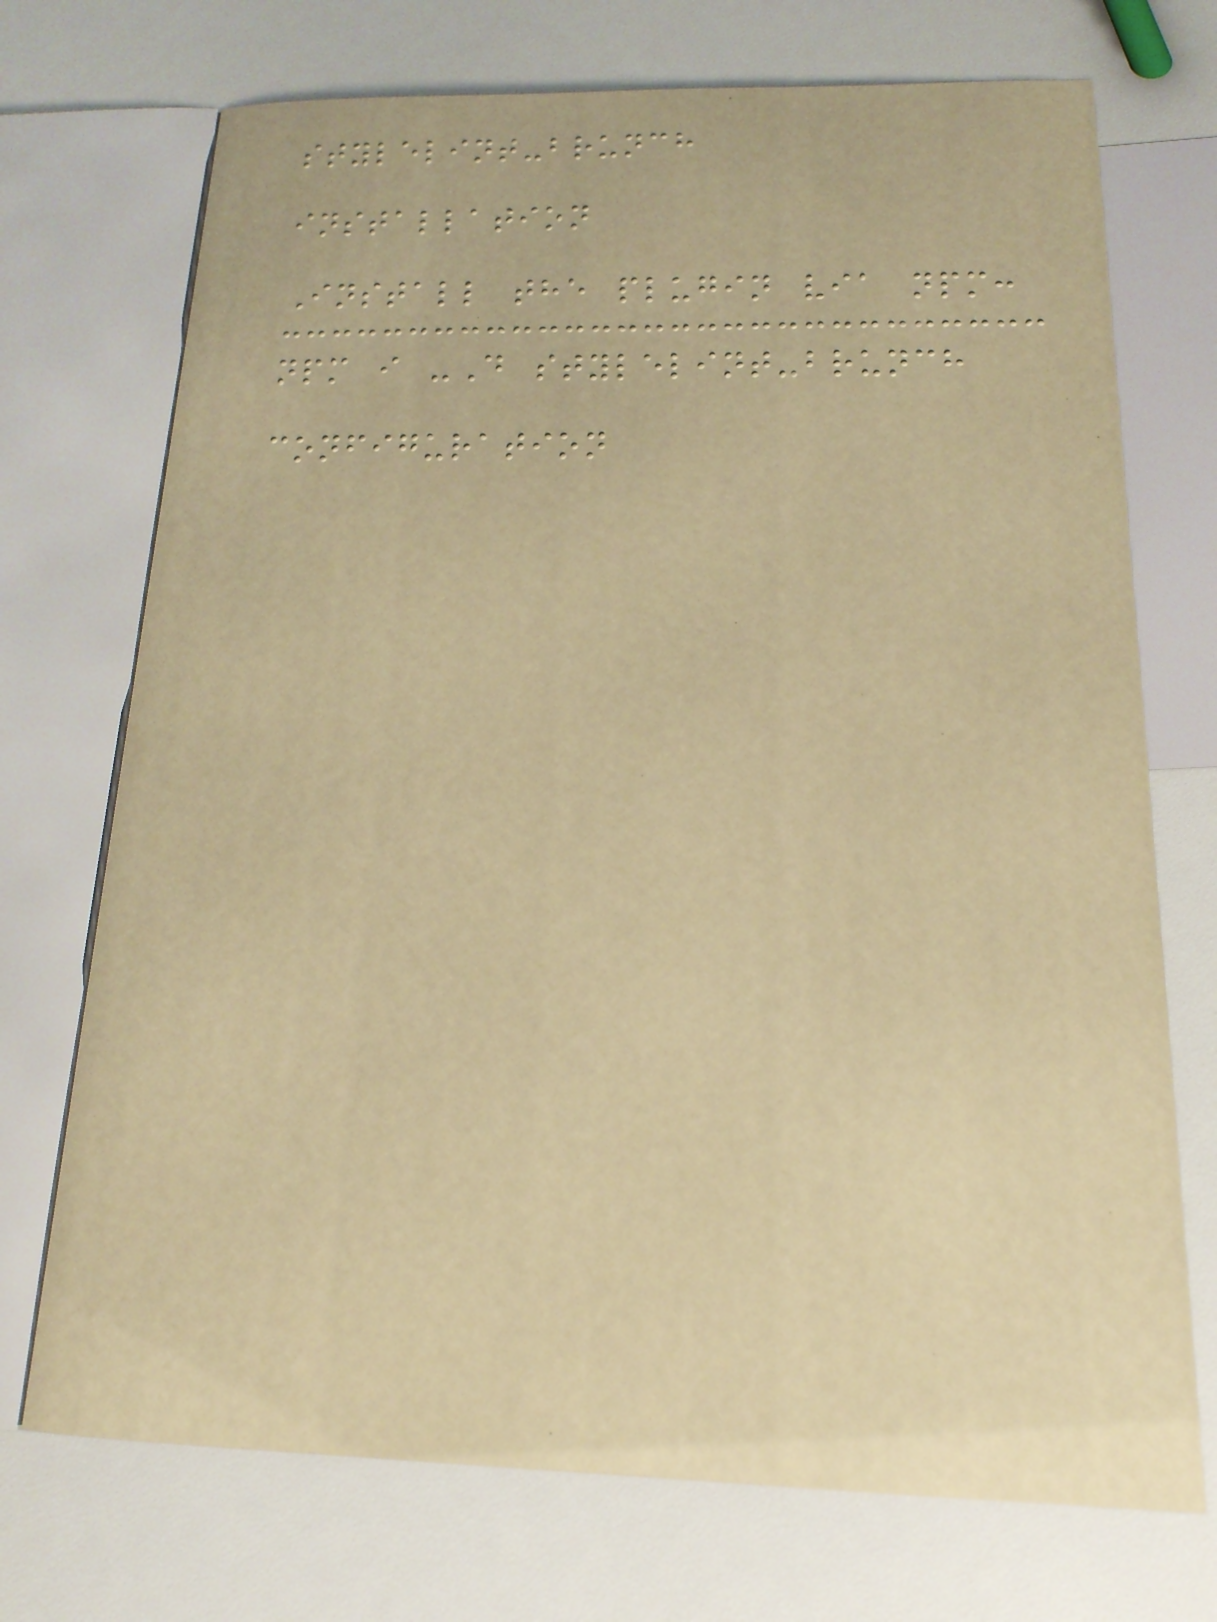stylelint-brunch
installation
Install the plugin via npm:
npm i -D stylelint-brunch
configuration
